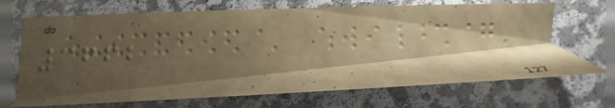3662
